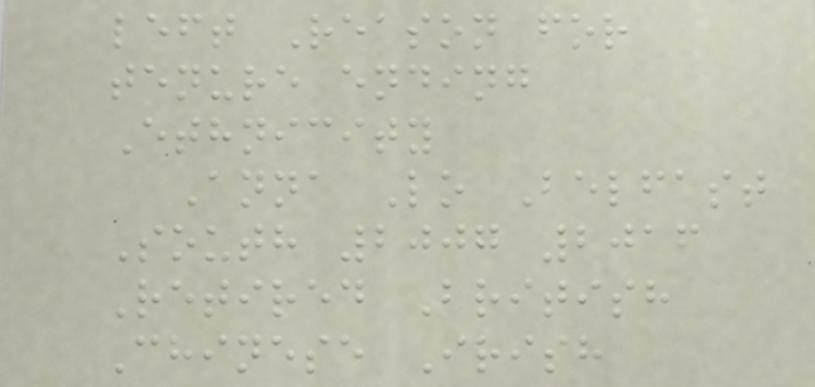left Reason for
tenure ending
Ethnicity
Anna Lo Belfast
South 2007 2016
Retired British
Chinese Irish
